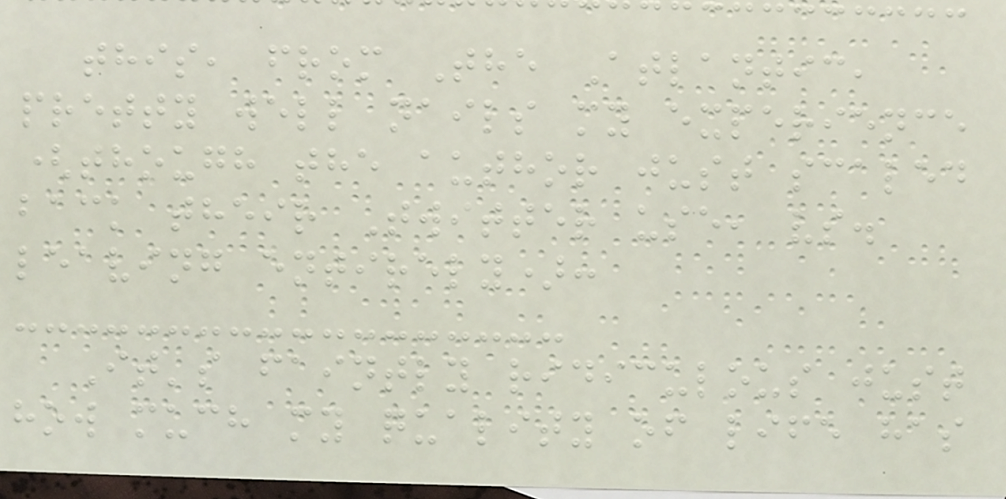this, from The Atlantic,
pretty well nails my experience
(though the author just scaled
back their Twitter use, vs.
leaving entirely):
It's faintly ridiculous just
how much my quality of life has
